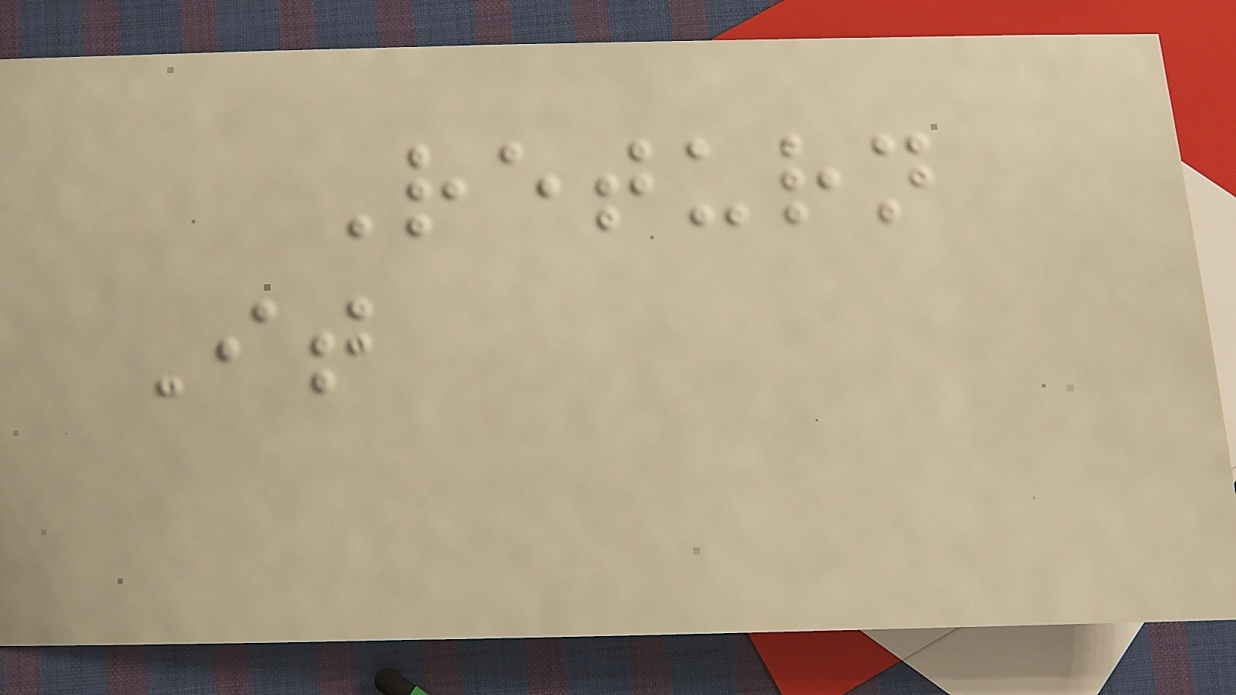Return
It
